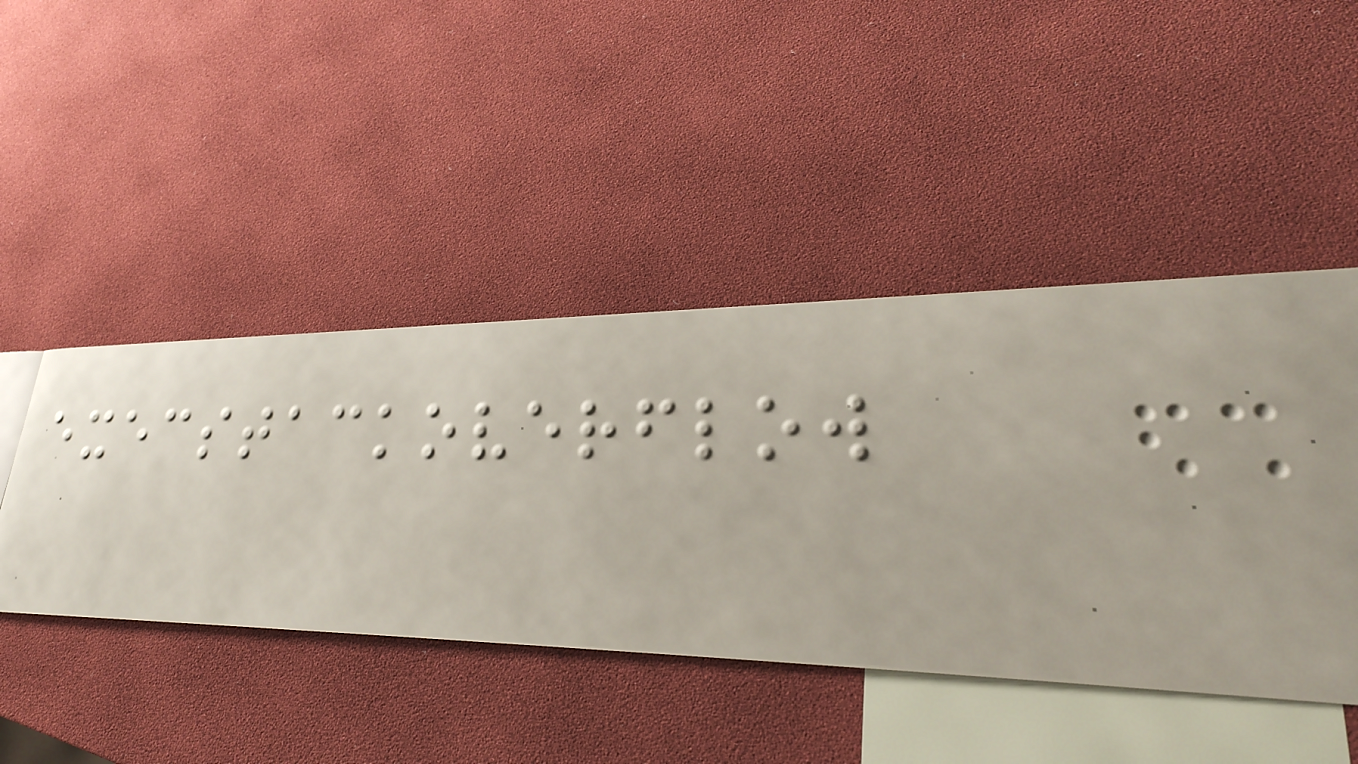execstackoverflow
